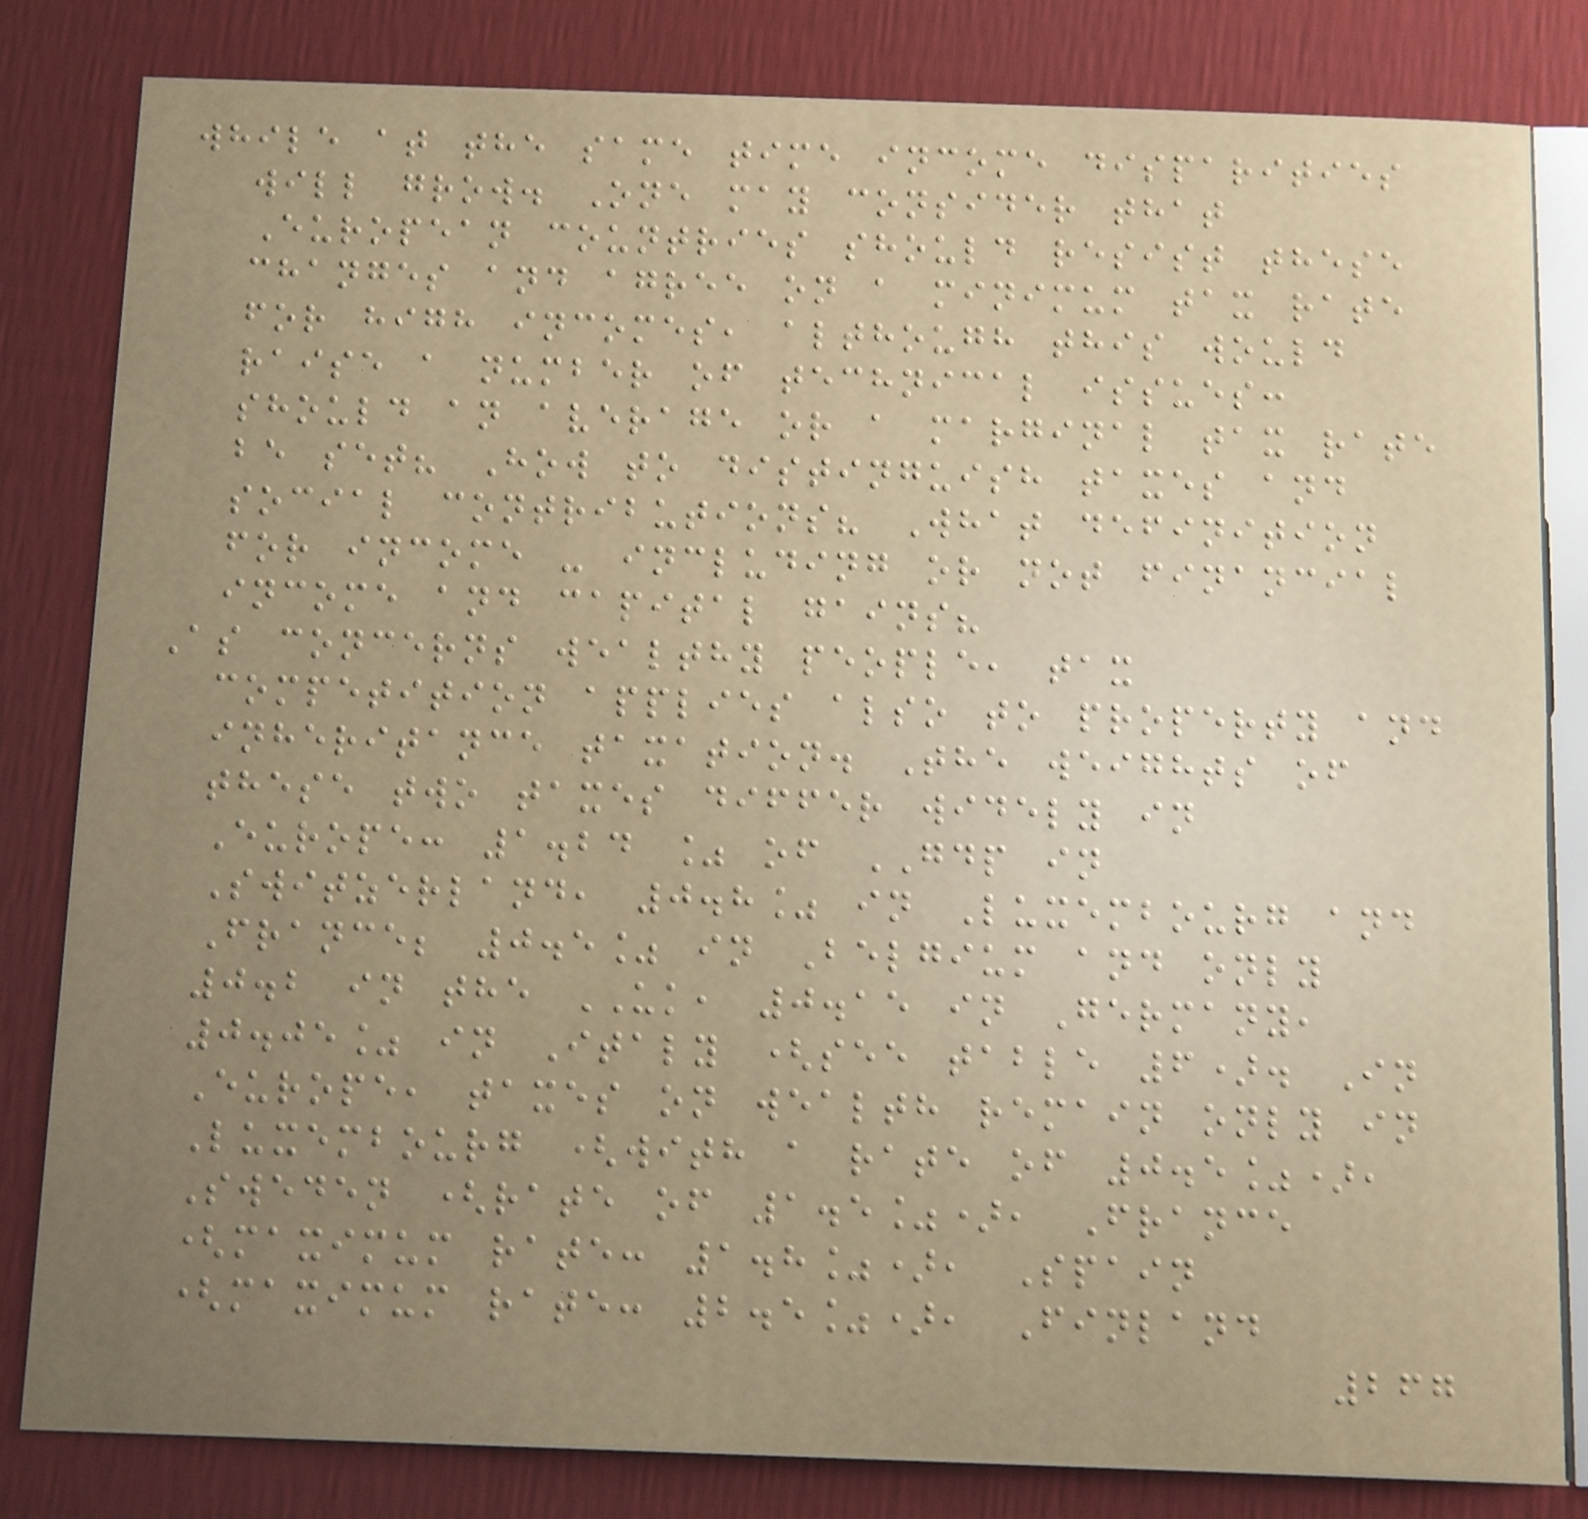while at the same time income disparities
will grow. One may consider that
European countries should resist these
changes and agree on a minimum tax rate
for high incomes, although this would
raise a number of technical issues:
should an average or a marginal tax rate
be set? How to distinguish taxes and
social contributions? What definition
for income - including or not financial
income and capital gains?
As concerns wealthy people, tax
competition applies also to property and
inheritance taxation. The weights of
these two taxes differ widely in
Europe: 1.24 % of GDP in
Switzerland, 0.8% in Luxembourg and
France; 0.5% in Belgium and only
0.2 in the UK, 0.15 in Germany,
0.05% in Italy (see table 6). In
Europe, taxes on wealth remain only in
Luxembourg (with a rate of 0.5%),
Sweden (rate of 1.5%), France
(maximum rate: 1.8%), Spain
(maximum rate: 2.5%), Finland
267
